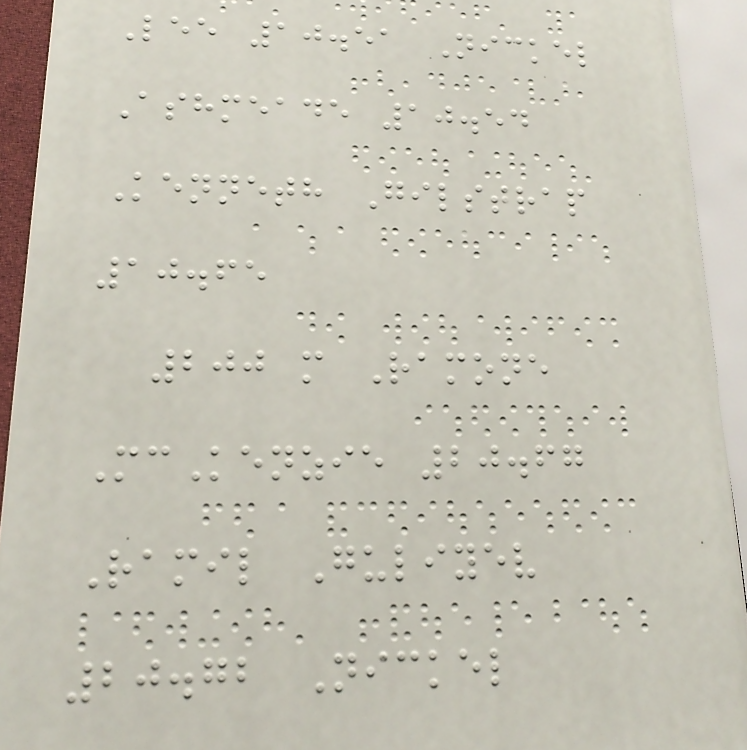Lee 10.51 Nickel
Ashmeade 10.54
Kenneth Gilstrap
10.65
200 m Ramone
McKenzie 20.67
Ramil Guliyev
20.72 Nickel
